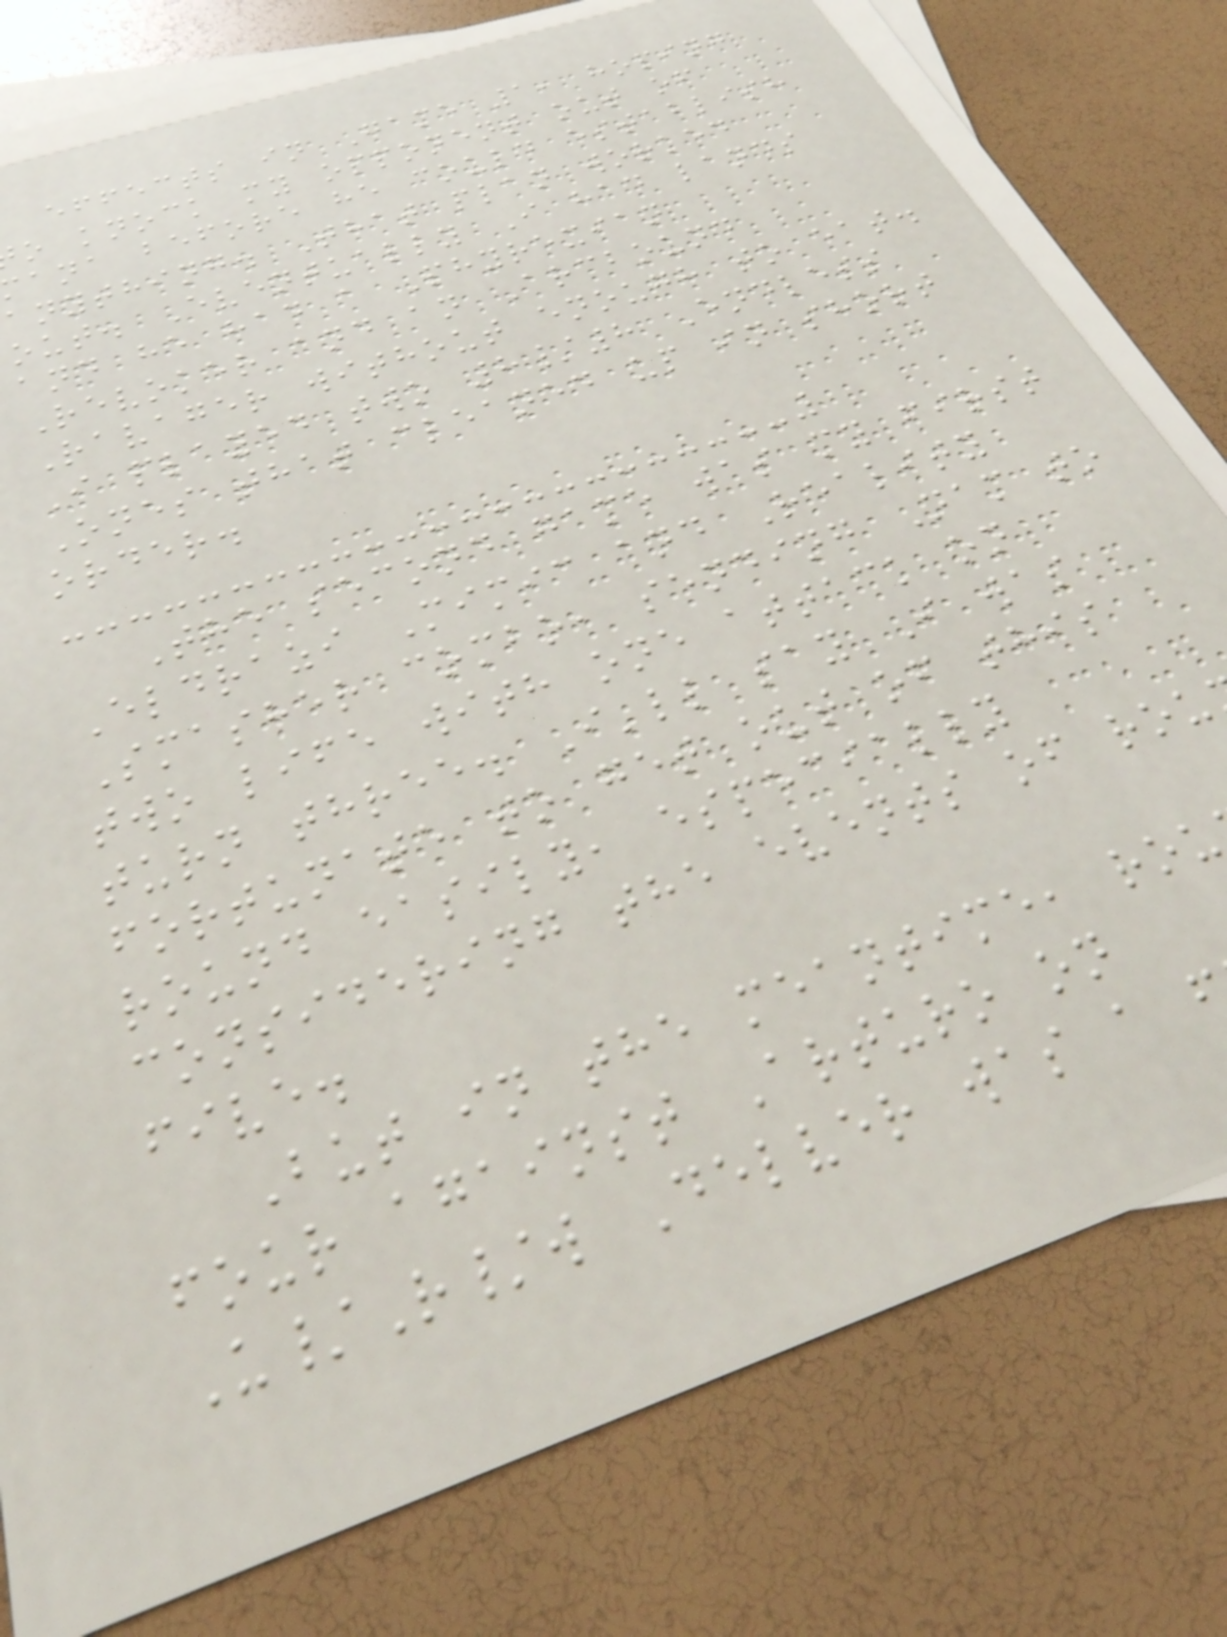effects in Game 1, hoping
o knock my opponent out of
ana before he could establish
anything. That plan worked
out. Eventually I had lands
and he had a Phyrexian
Revoker and an Arcbound
Ravager without enough to eat.
I played two 8/8 Endless
Ones that cleaned up in short
order.
The second game was my first
Eldrazi Mimic and Reality
Smasher combo, sending Nam to
two life with one attack on
turn three. I'll say I was
fortunate to get out of this
round easily, especially
considering the events of rou
five.
But in the meantime, rou
four against Arturo on
U/R/w Delver was a
